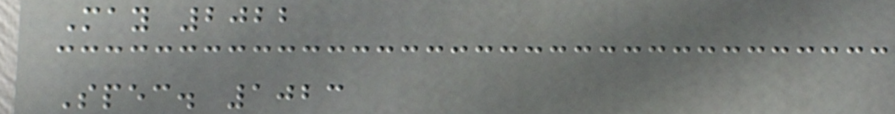May 2022
Spec. 1023
